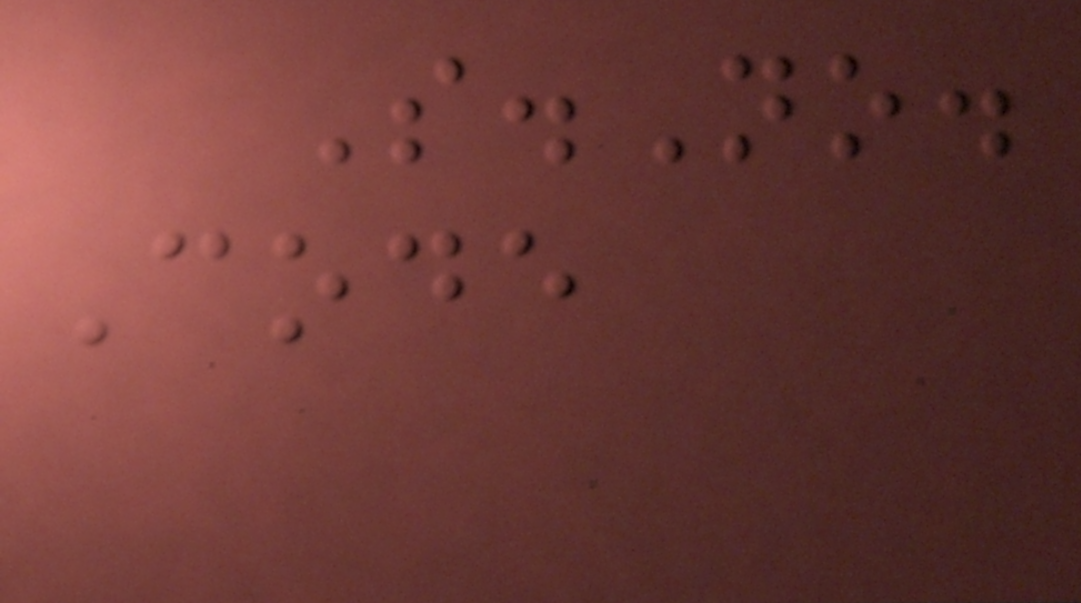S.No.
Code
